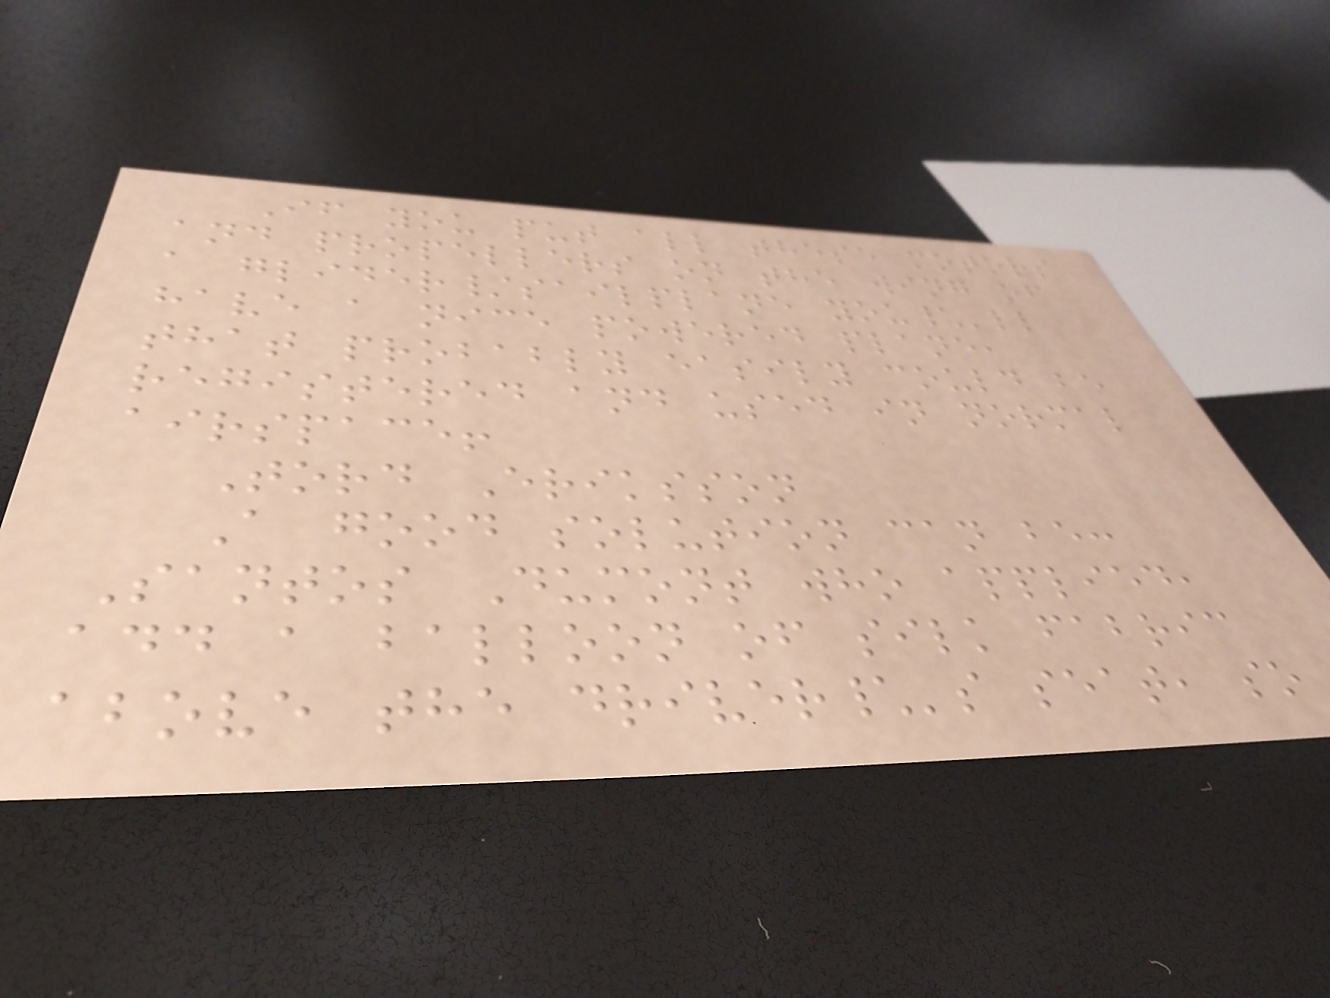If you put all these motors
and propellers on the wing of
a glider/sailplane you\'ll
have a nice powered plane,
that probably easily could be
registered and used in normal
airspace!
Tord Eriksson
A good solution can be:
Santos Dumont who applied,
add a balloon of silk fabric
above the driver\'s seat, so
